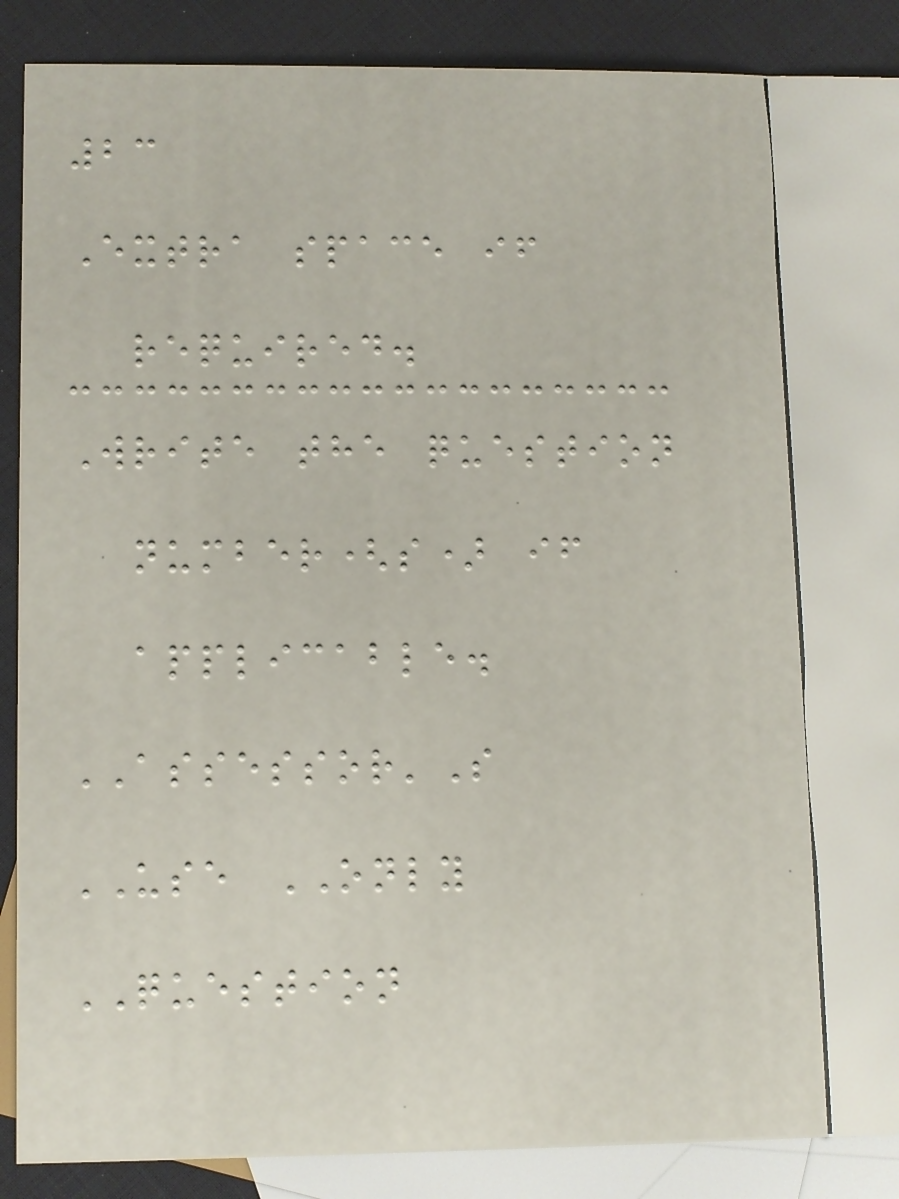23
Extra space if
required.
Write the question
number(s) if
applicable.
ASSESSOR'S
USE ONLY
QUESTION
